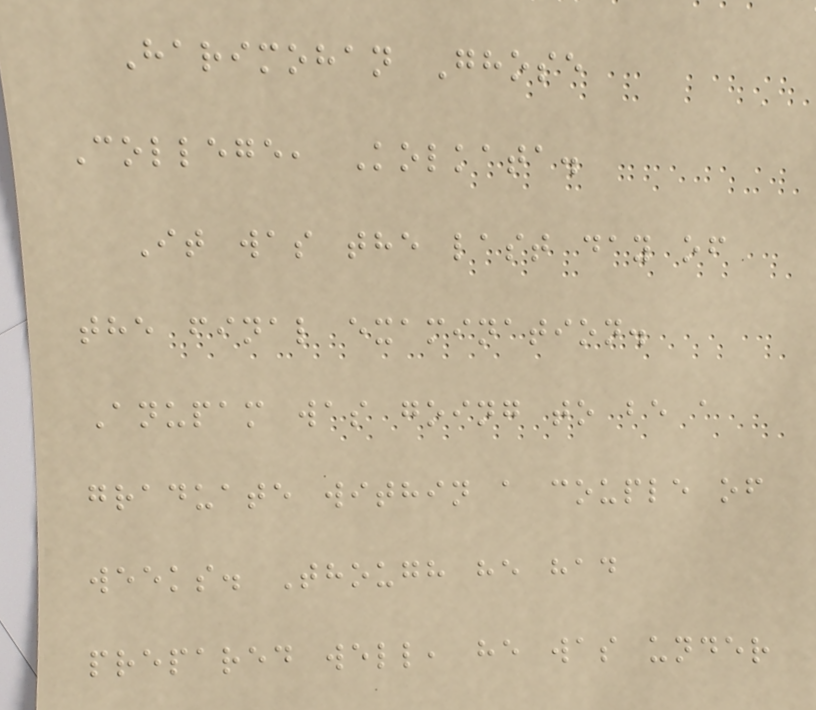Harimohan Ghose
College, Kolkata.
It was the last day of
the final examination.
Anupam was going to be a
graduate within a couple of
weeks. Though he had
prepared well, he was under
